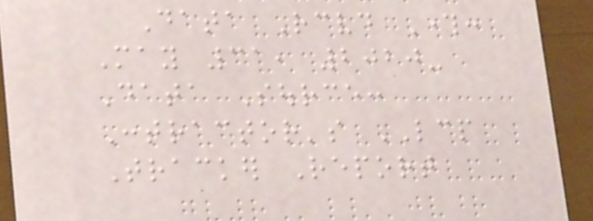Data Received Through:
May 31, 2020-
Data Source:
Contractor's LCP
Tracker Report
